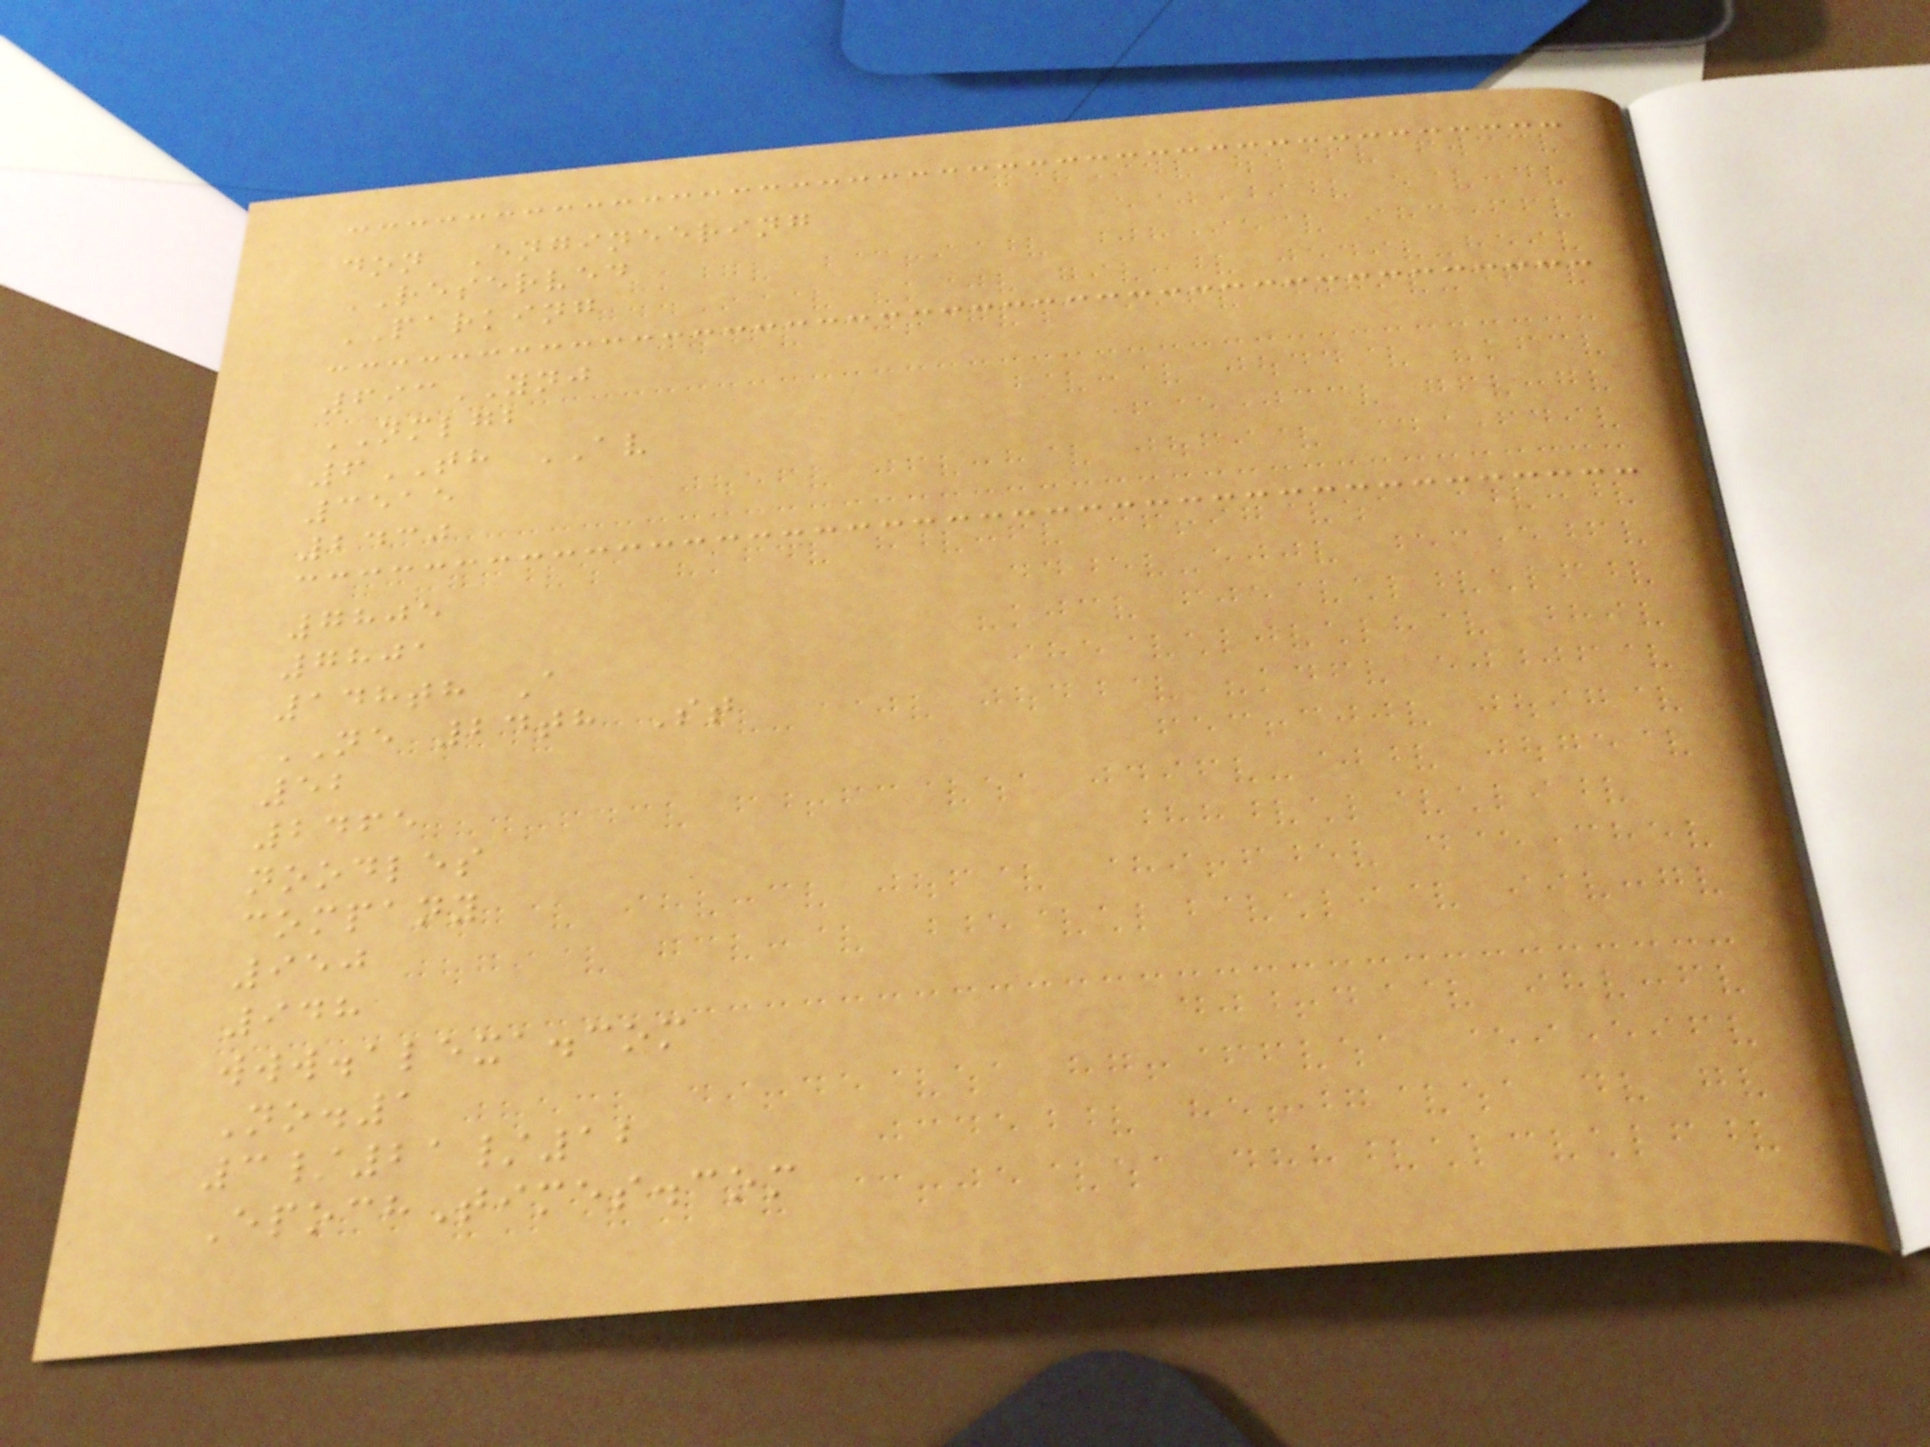don Engineering
RESERVED
PARKING
693YNJ
NMLGB
6TH AV
3515
2430
7805
7801
148th A
NE 24th St
52
2465
noodles
company
950
948
www.alexa.com
No.1
3/21/12
EpochTimes.com
